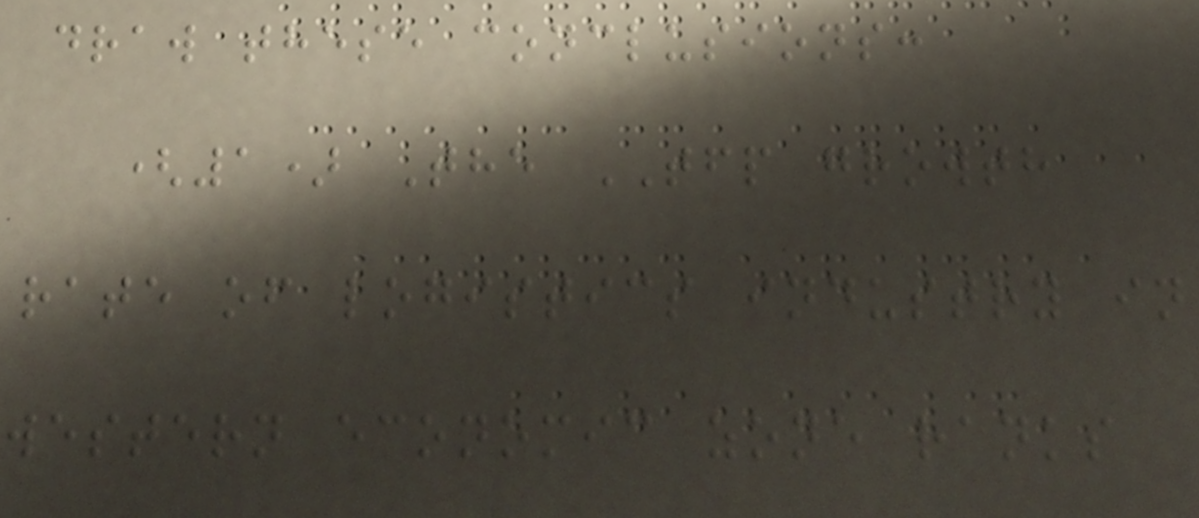draw these conclusions:
(1) The TFP growth
rate of logistics industry in
western economic zone ranks
